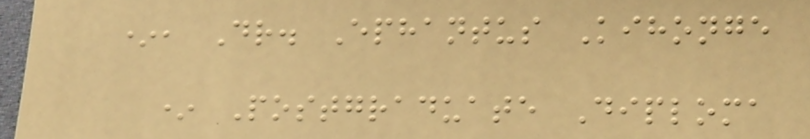*, Dr. Ephantus Kihonge
* Postgraduate Diploma
